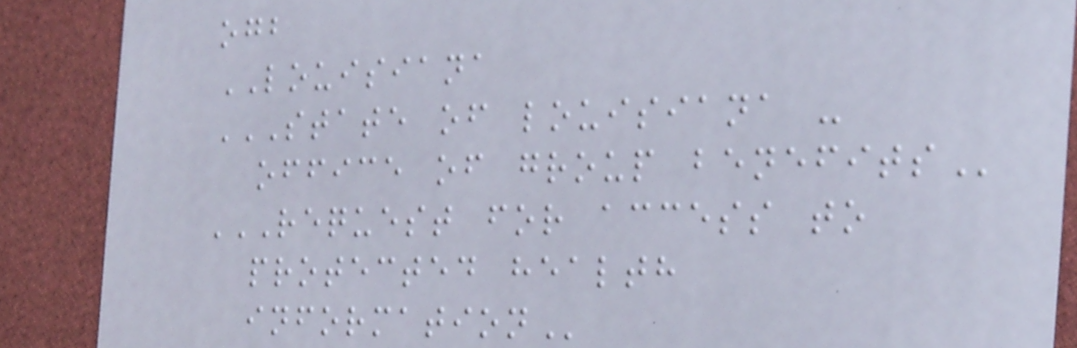ogb
LOUISIANA
STATE OF LOUISIANA -
OFFICE OF GROUP BENEFITS
REQUEST FOR ACCESS TO
PROTECTED HEALTH
INFORMATION
